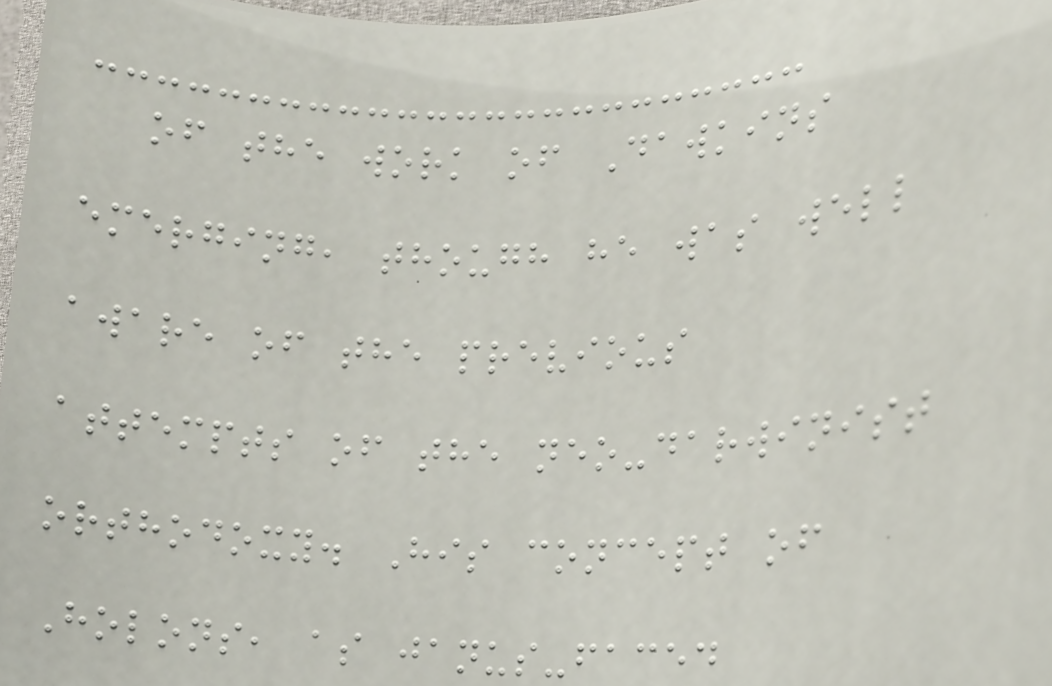of the work of Dawkins
emerging, though he was well
aware of the previous
attempts of the neo-darwinist
orthodoxy. His concept of
Holons, as janus-faced
